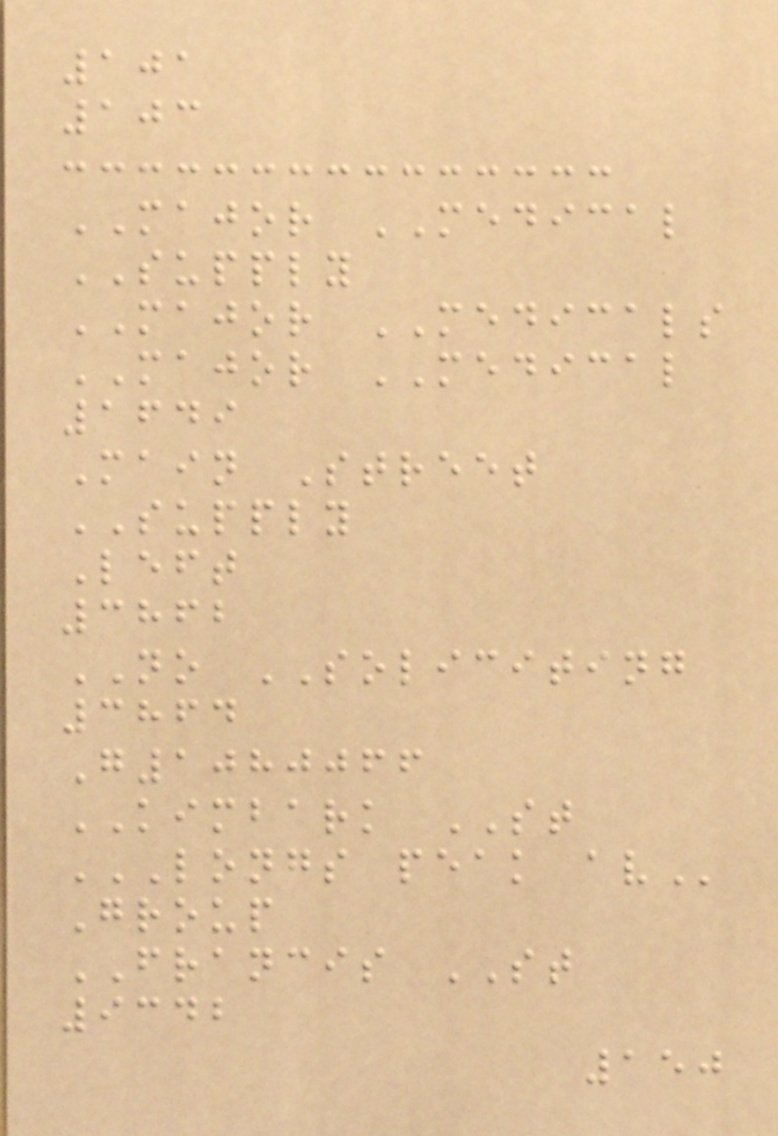101
103
MAJOR MEDICAL
SUPPLY
MAJOR MEDICALS
MAJOR MEDICAL
1649
Main Street
SUPPLY
Left
3862
NO SOLICITING
3864
G1080066
KIMBARK ST
LONGS PEAK AV
Group
FRANCIS ST
9342
150
